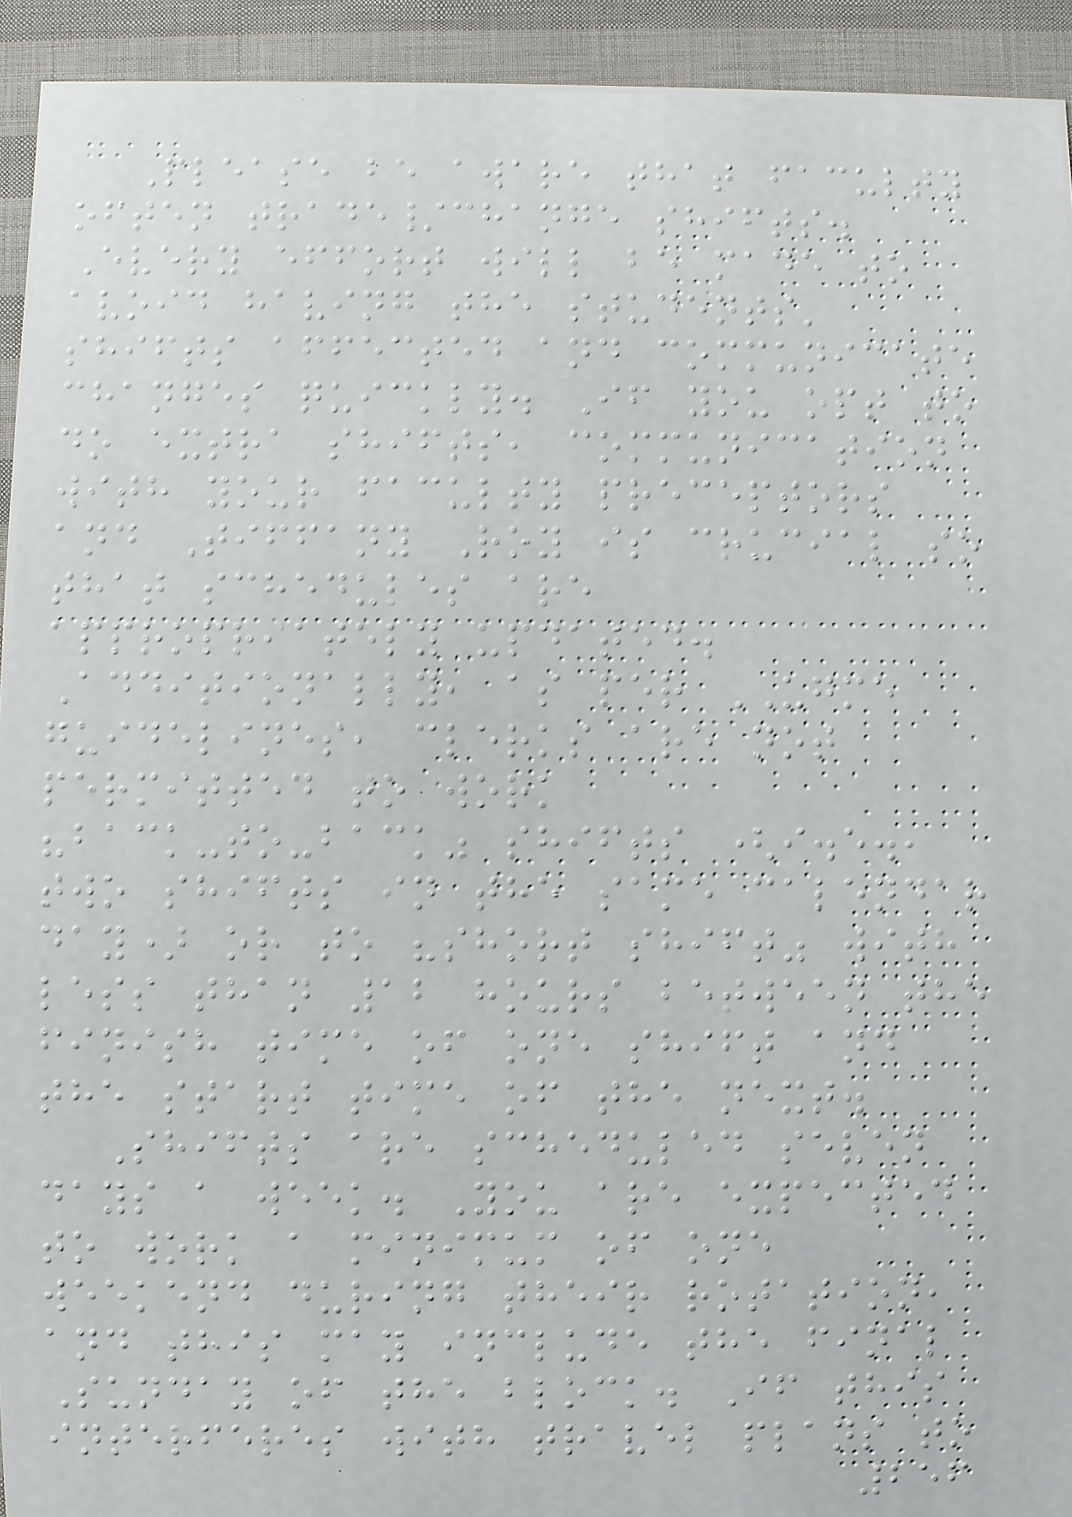Please be aware that faculty
often trade/change shifts.
Every effort will be made to
avoid having the students'
shifts affected and communicate
changes quickly. If you opt to
do extra shifts, communication
with your faculty preceptors
and Tiffany Roy is crucial so
that schedules are
appropriately updated.
Additionally, as per UGME
guidelines, clerks are not
permitted to work
"back-to-back" shifts (i.e.,
two shifts in the same calendar
day) or to "short shift" with
less than 12 hours between the
finish time of one shift and
the start time of the next.
Shifts are scheduled seven
days a week. You are expected
to work a minimum of one
weekend during their rotation,
and this may include the final
Sunday of the block. If this
interferes with travel plans to
256
